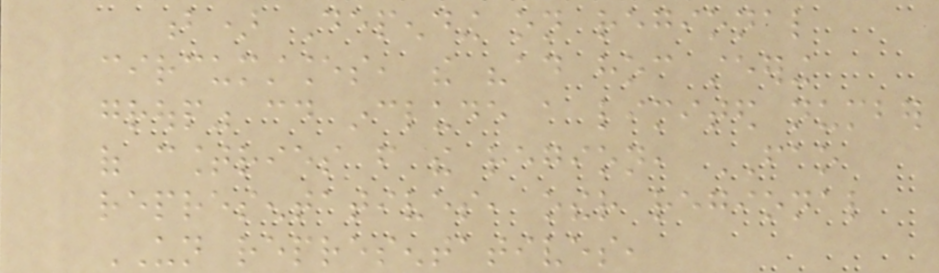b) Depending on regional
circumstances, the "ad hoc steering
group" could include a limited number
of countries from the region, FAO
representatives, other regional
UN representatives,
